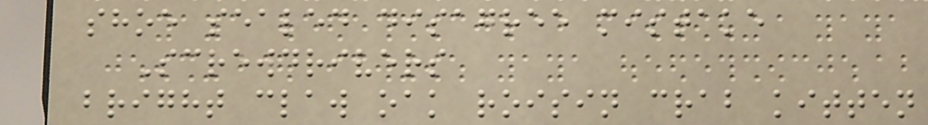shoe sealed disagree mistake
Screwdrivers
bright claw oak roisin crab kitten
